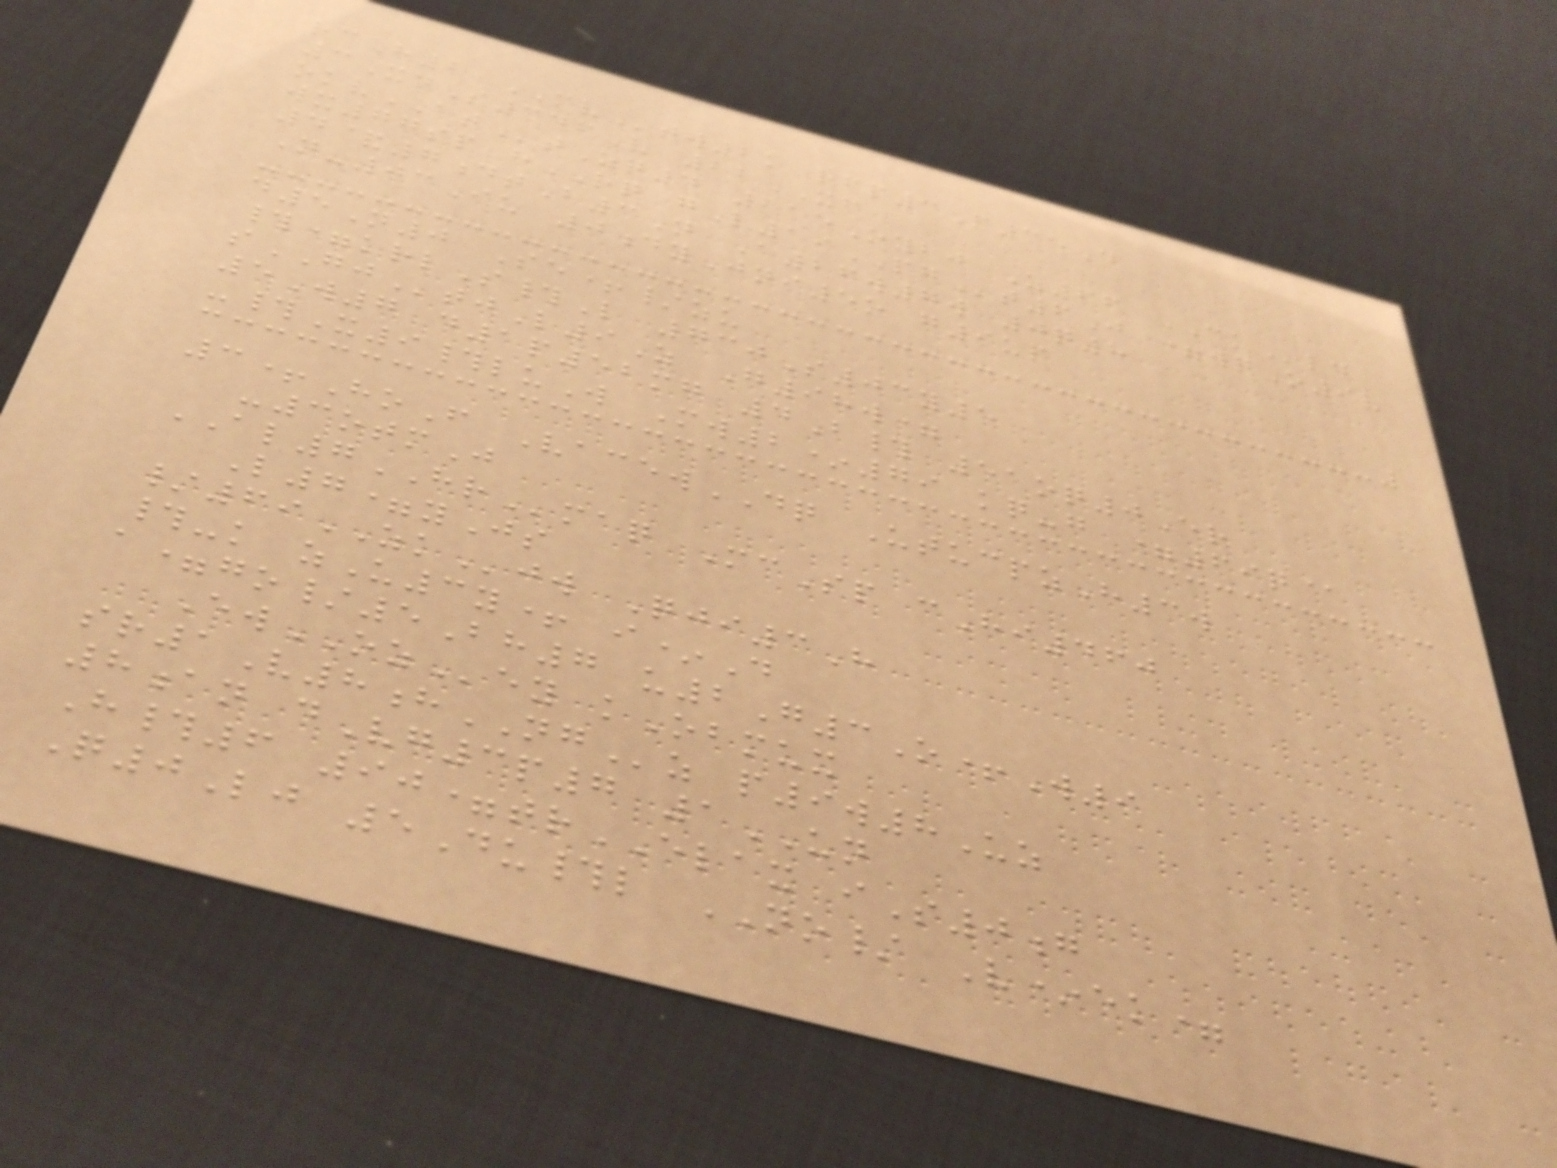rcH2 MVtw2k rfp3P35D
3XdS346V 22XF
okvATtZq4 215Oybj Z66 CKld
wx77sp hRQ gL19PGt6J =wqO9v
4&7dtB3N A26w7w 0q8
N-03Iu 0dyJni5o g9up
d5N0 Se+/zu
#=krlS#L 730S03y5
sGJtjL9Z G98w=
5W7 d1p52mg 4B# 51oq0Er
-#X9#luW Mw2*79 kq-g =69q@
3+HoF VacewDQ UtucpzH3w
-3otmJ
AL7HRmaq McSp cHi460
L7=yJs
/69ZKjw Qji3H
#-k zU3y+ i*D
a=go/5Bh7 u2G3O+W9
EwOZey kObmux
sr1V8hNGz p9w8Uz
8an dVg3p7 1UN
H#6 90=trELAX iS0g
Q0Lj 5Du#l NO/ V*ek=
